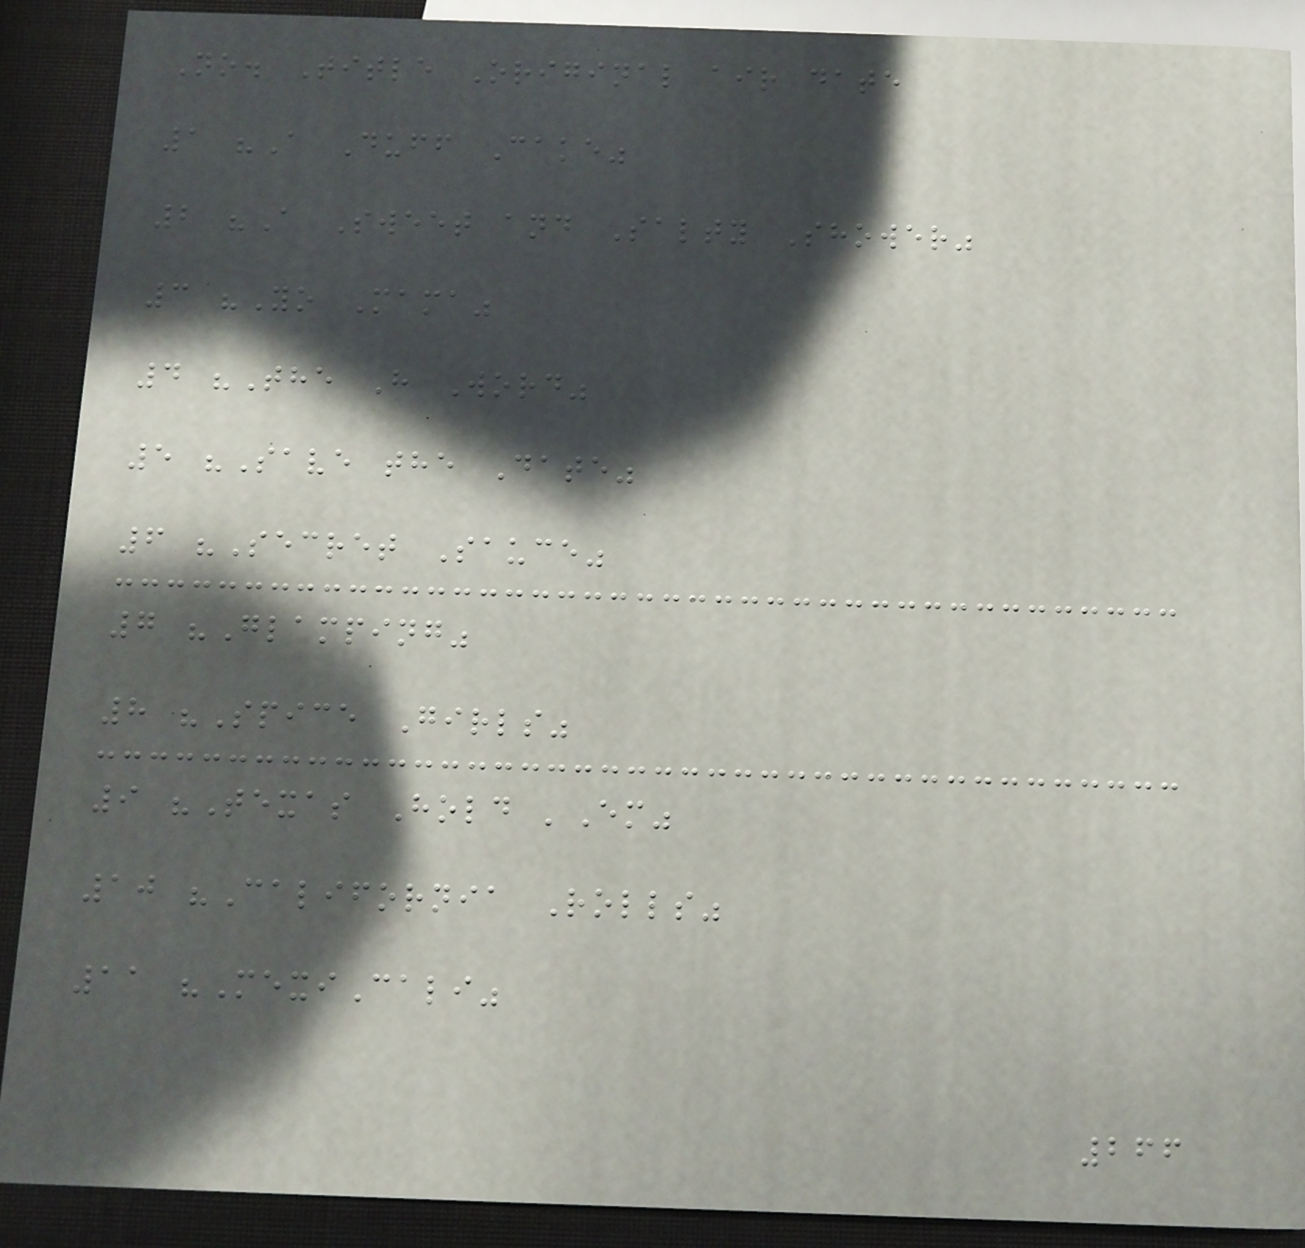No. Title Original air date
1 "A Duff Cake"
2 "A Sweet and Salty Shower"
3 "Yo Mama"
4 "The H Word"
5 "Save the Date"
6 "Secret Sauce"
7 "Glamping"
8 "Spice Girls"
9 "Texas Hold 'Em"
10 "California Rolls"
11 "MexiCali"
266
